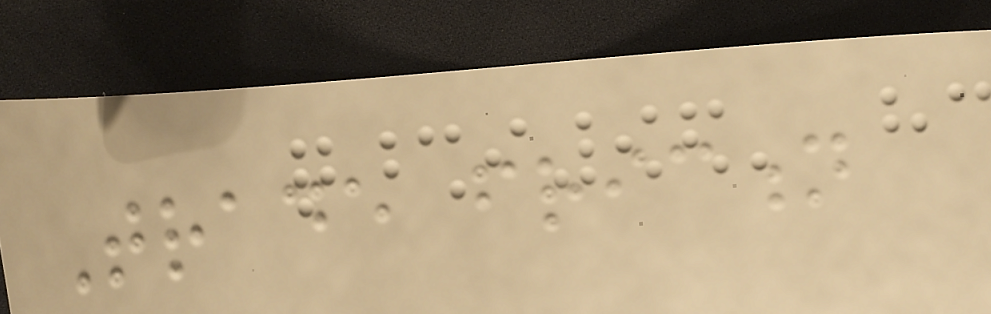Trade friction
